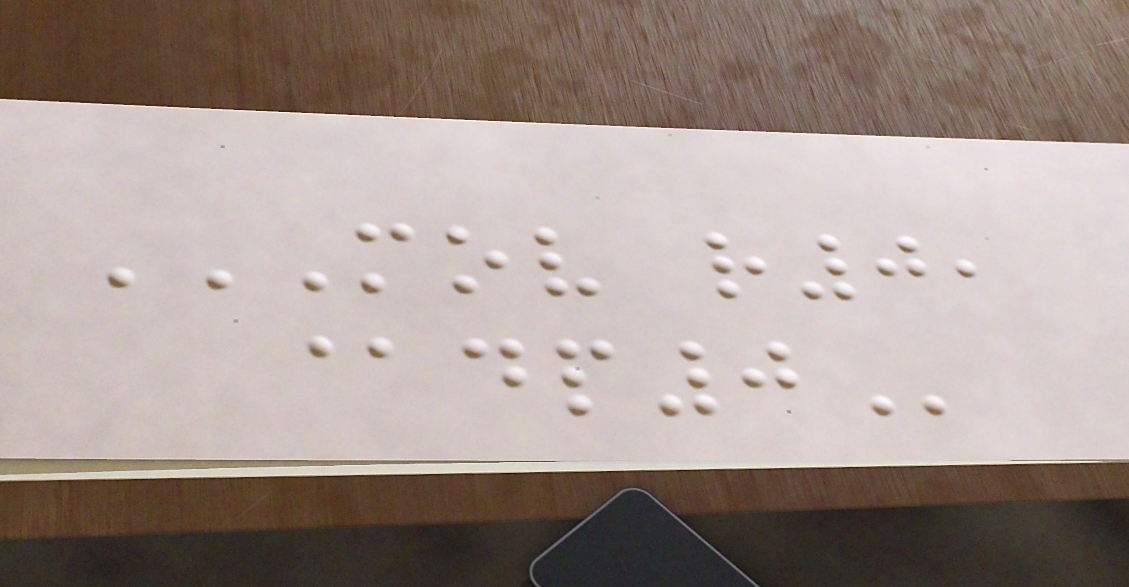MOV R0,
@DP0
